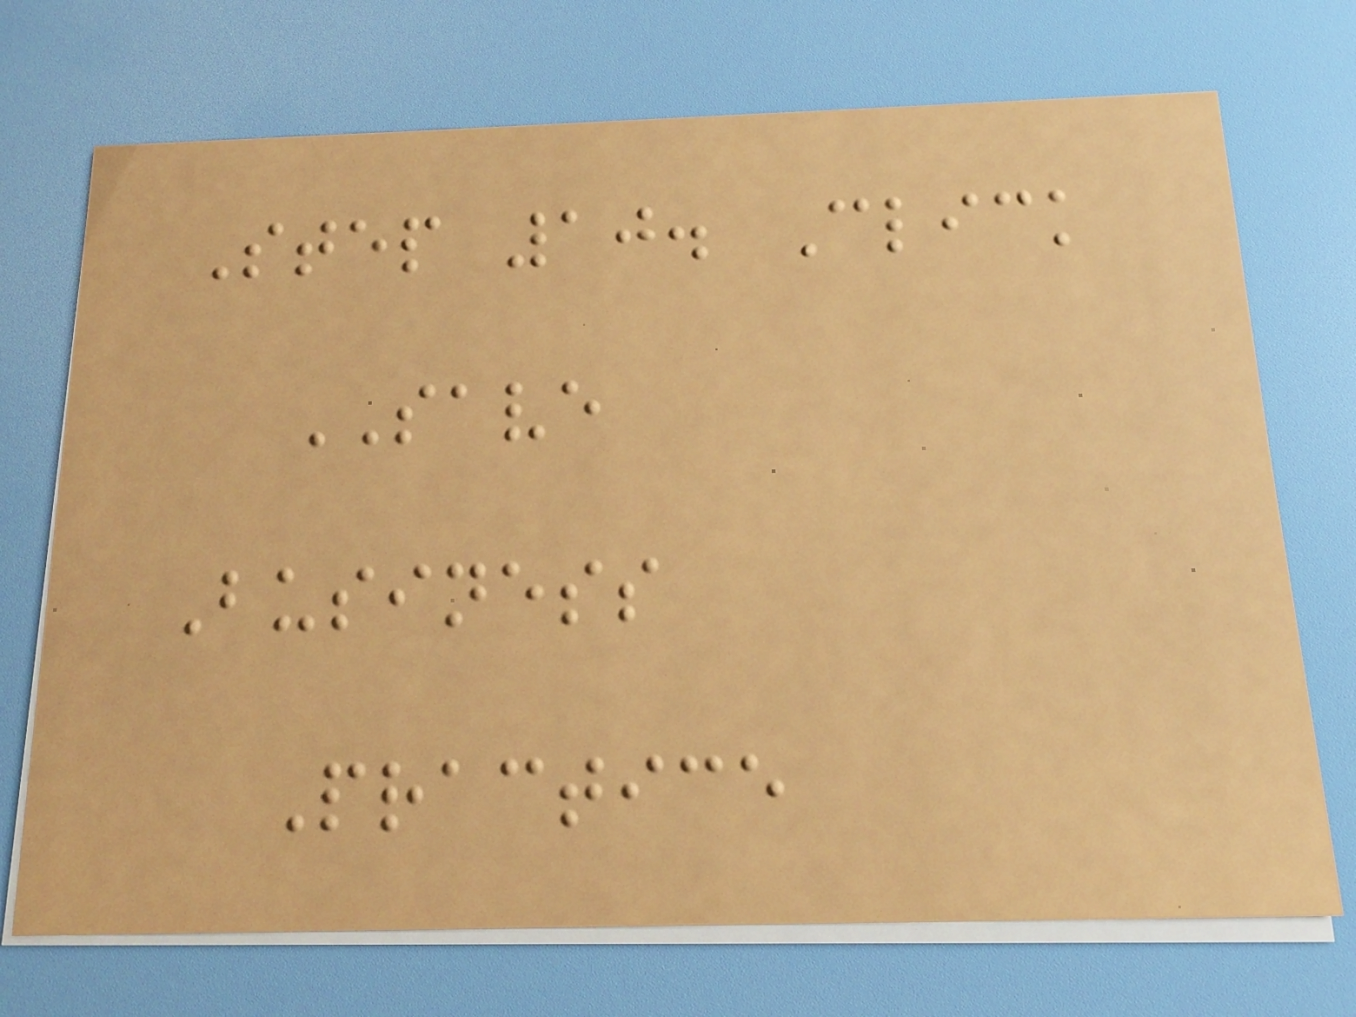Step 10. Click
SAVE
Business
Practice
